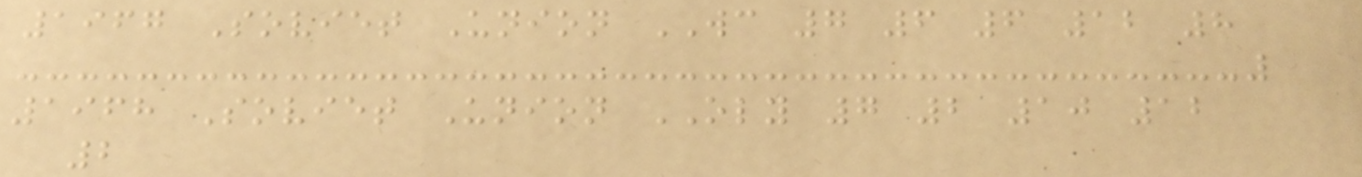1967 Soviet Union WC 7 6 6 12 8
1968 Soviet Union OLY 7 2 10 12
2
